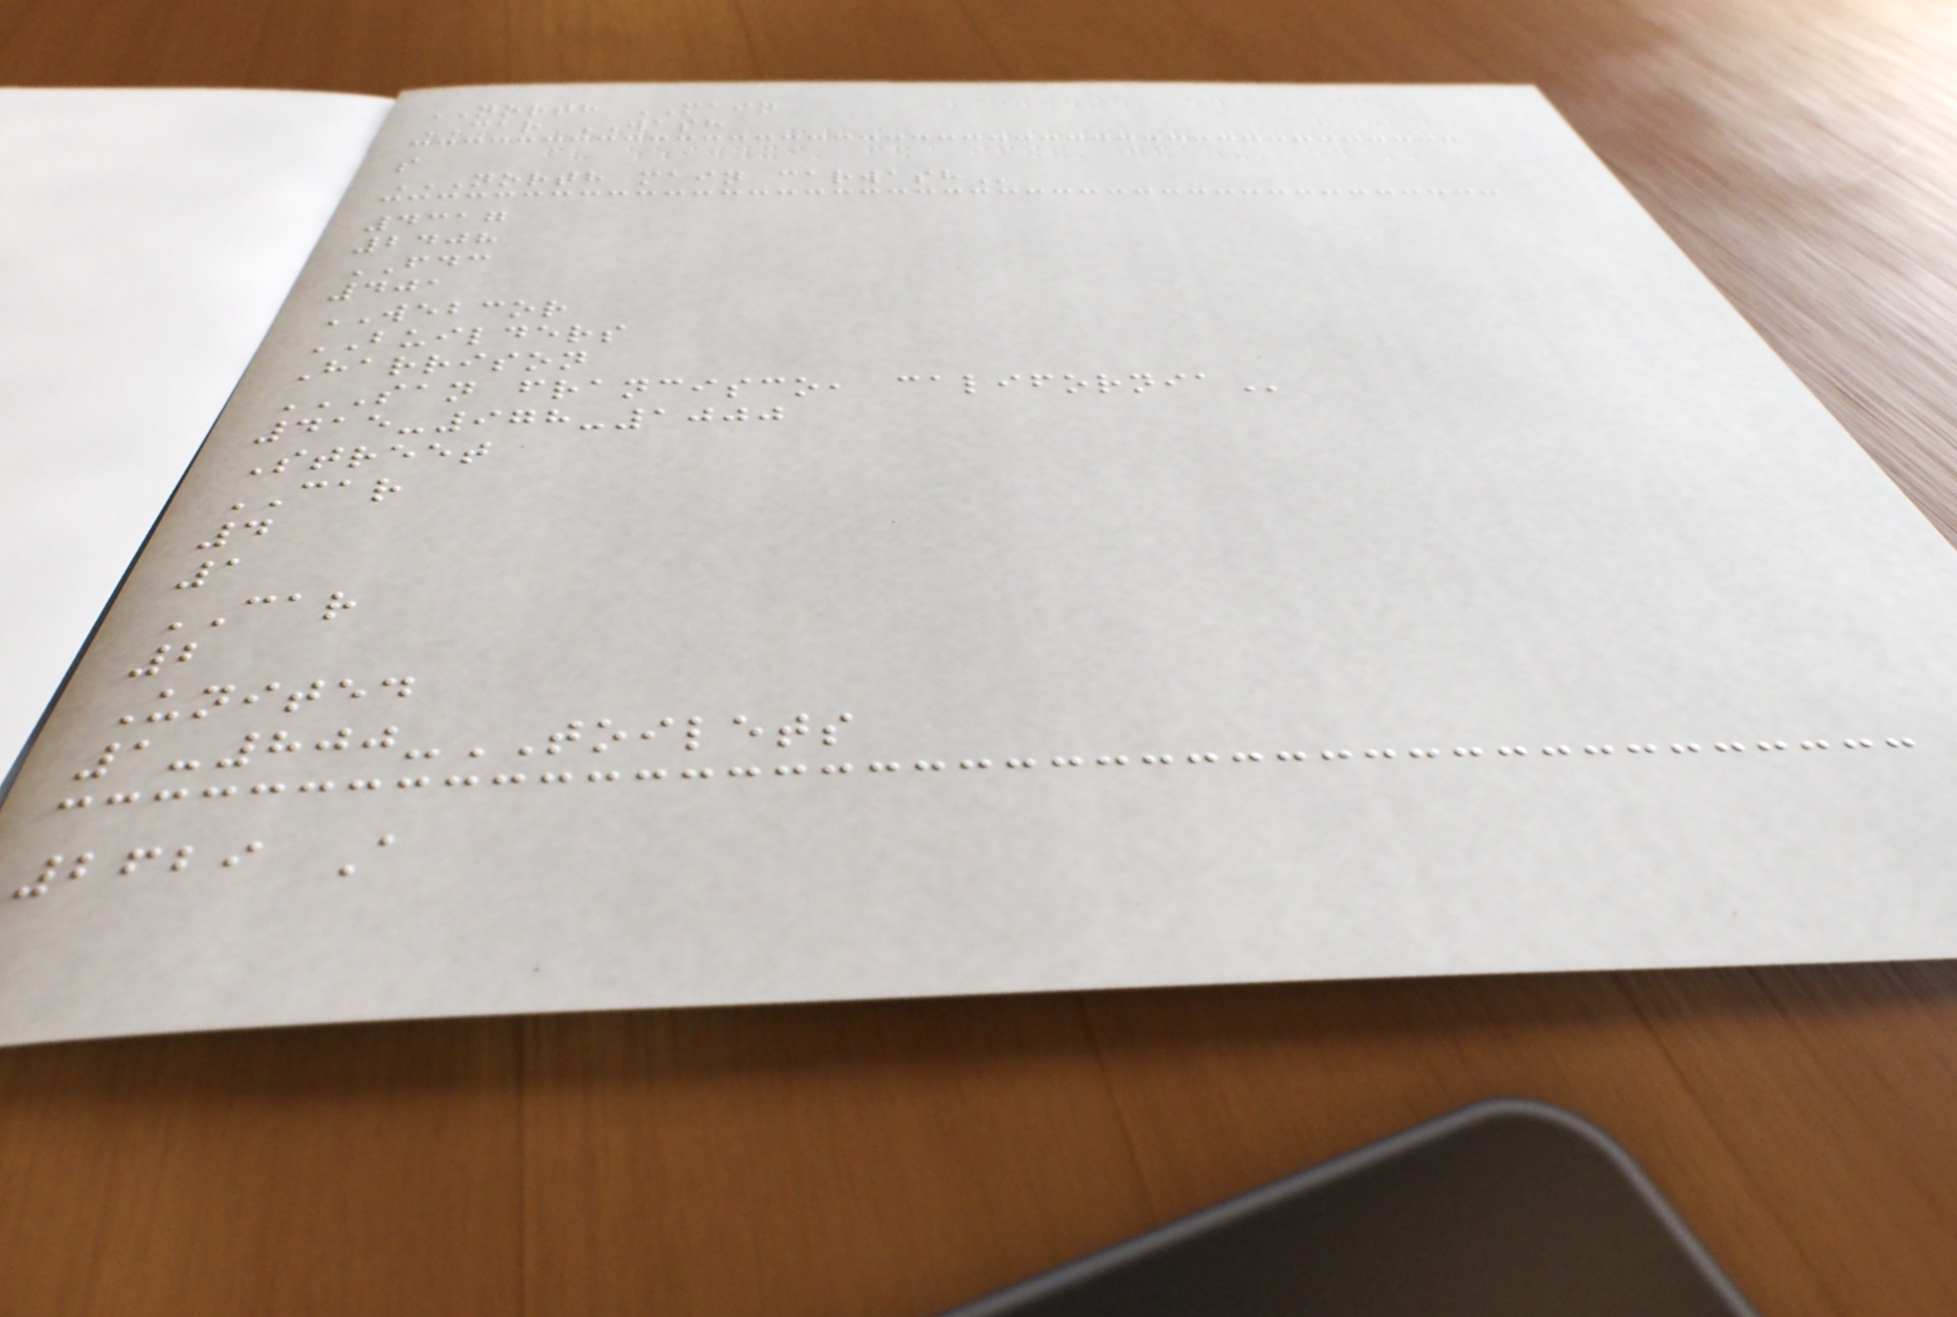NORTH MAIN
CAR WASH
s
NORTH MAIN CARWASH
4317
2408
FDC
401
WEBCOR
BUILDERS
Harrison
SAN FRANCISCO, CALIFORNIA
415-978-1000
Street
CAR
4
1
CAR
2
United
1-800-TOILETS
2629 A
